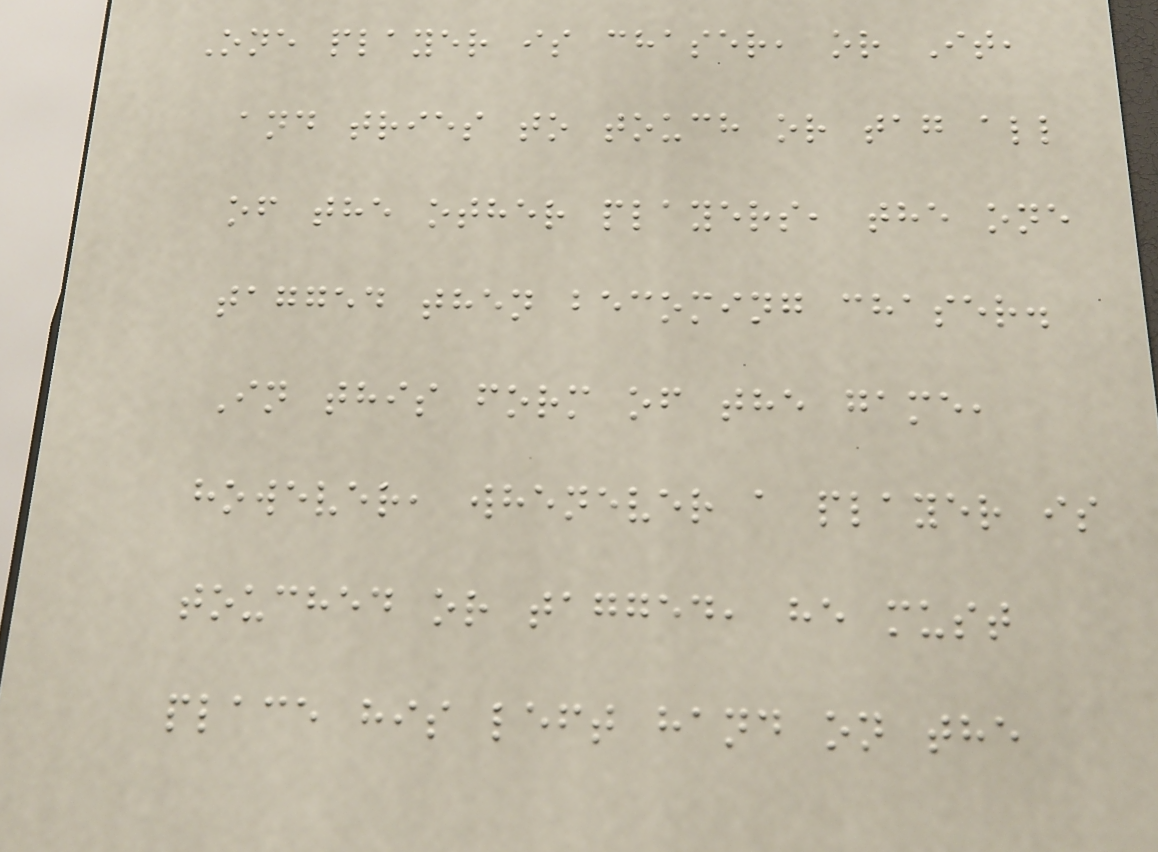One player is chaser, or It,
and tries to touch or tag all
of the other players, the one
tagged then becoming chaser.
In this form of the game,
however, whenever a player is
touched or tagged, he must
place his left hand on the
